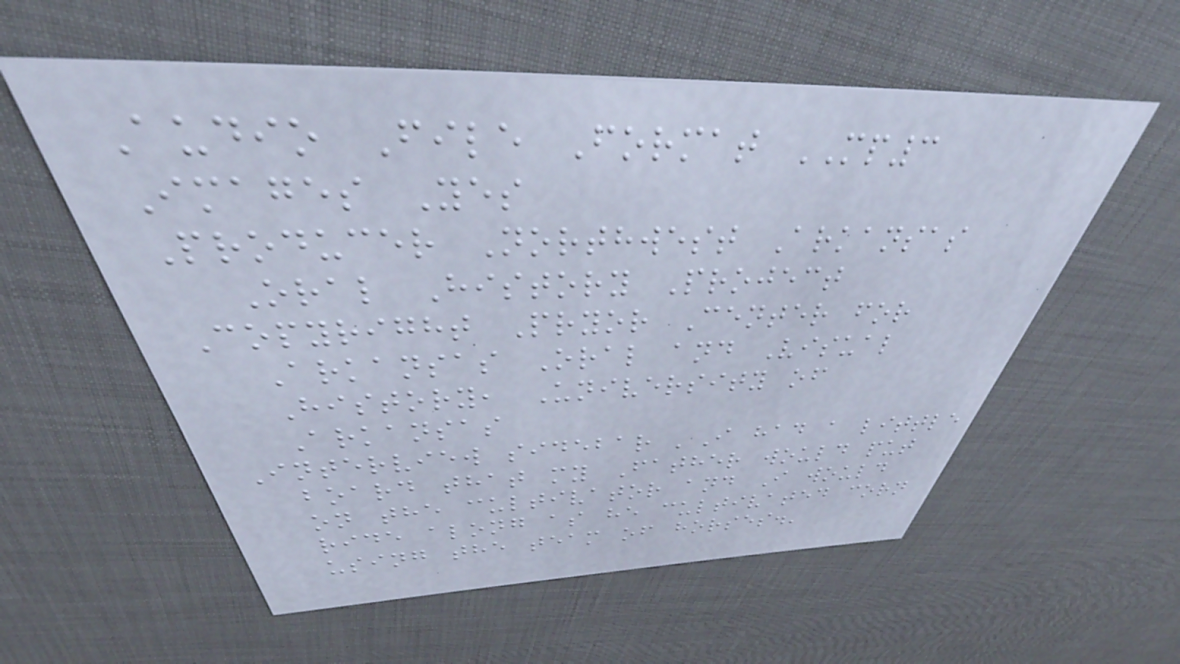Audio File Format MP3
Images Yes
Producer Northwest Arkansas
Oral History Project
Copyright Pryor Center for
Arkansas Oral and Visual
History, University of
Arkansas
Interview sidebar 'I had a little
board that my Father would put
on the cultivator and I would
ride along as he cultivated corn
using the team of horses.'
